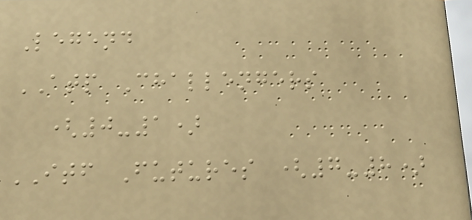Legend
ATP Challengers
(0-1)
ITF Futures (7-8)
